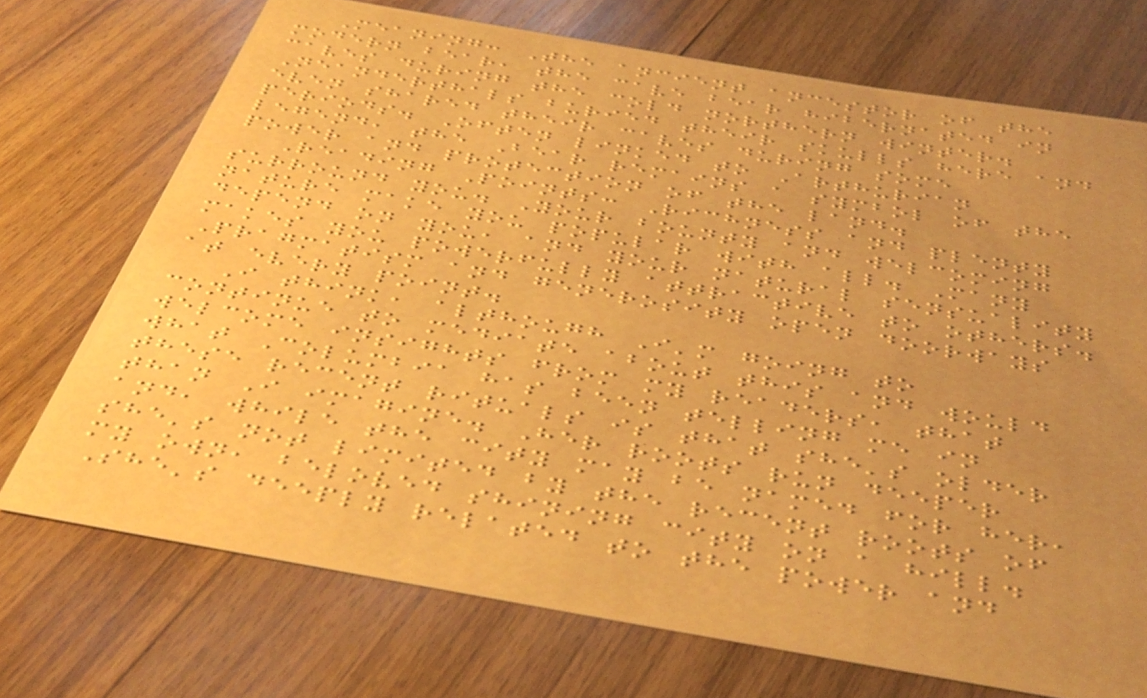Meaning: The ancient ancestor of the
modern bear, the cave bear hibernated in
caves during the cold northern winter.
Neanderthals buried their skulls here and
even shared their caves during some
periods. Often linked to Arthurian
legend, the Bear remains a symbol of the
power and protection of the land.
Reading Points: Richness and plenty
surround you. Your bounty and welcoming
nature make you popular with all. Many
depend on you, and your natural sensuality
makes you powerfully attractive to others.
Pragmatism and generosity open doorways
at every point.
I think, although I'm going to
continue to mediate about this and would
welcome insights from my readers, that
what Columbia has been telling me in
these recent rituals is that she's older
than I imagine. Her roots run deeper
and, while the city may be named for her,
she's not limited by the recent roots of
my own, beloved shining city on a hill.
She's deeply related to the power and
